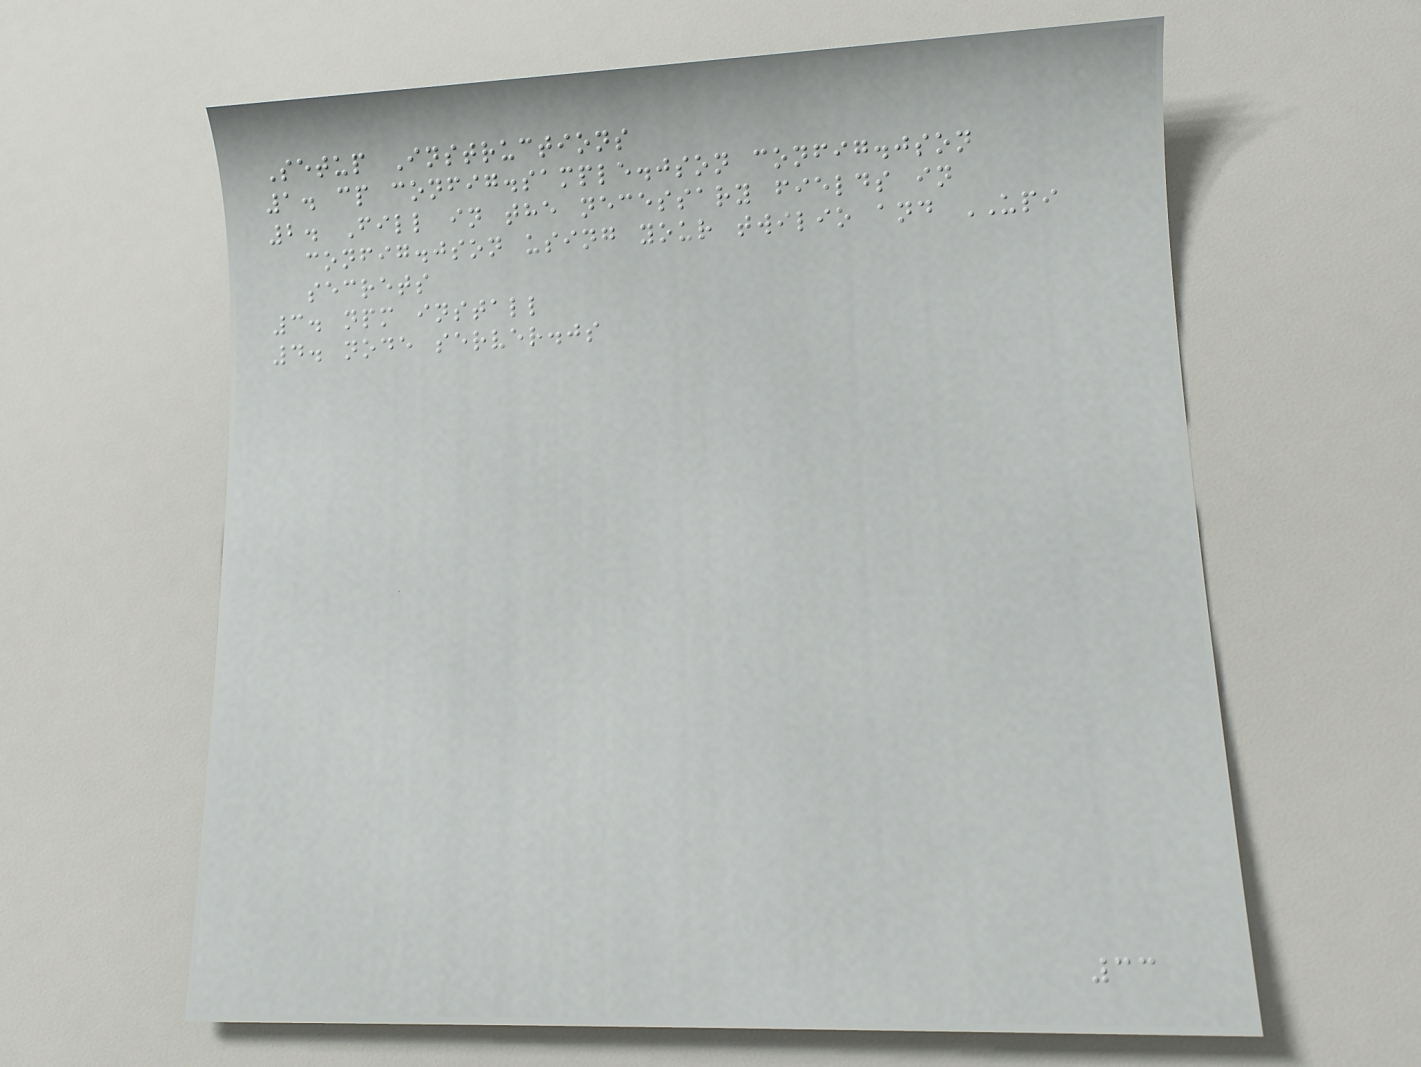Setup Instructions
1. cp config.sample.json config.json
2. Fill in the necessary fields in
config.json using your twilio and UPI
secrets
3. npm install
4. node server.js
33
